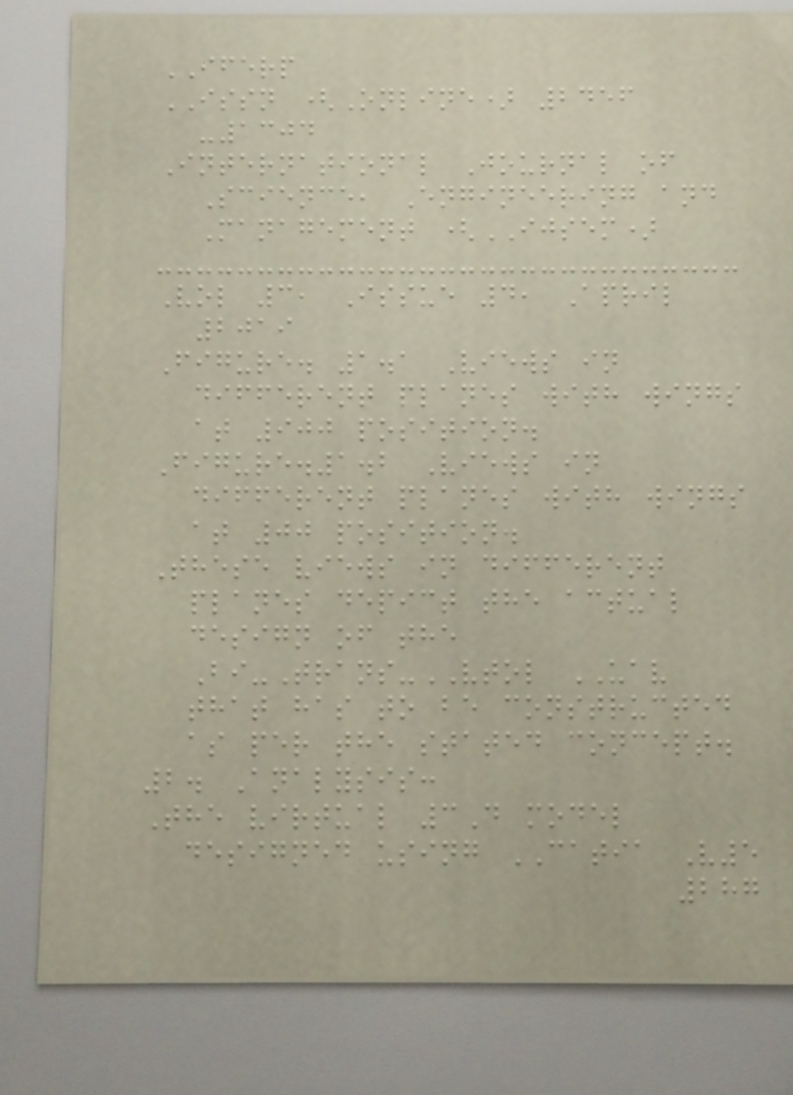IFERP
ISSN (Online) 2456
-1304
International Journal of
Science, Engineering and
Management (IJSEM)
Vol 3, Issue 4, April
2019
Figure. 1.1 Views in
different planes with wings
at 900 position.
Figure.1.2 Views in
different planes with wings
at 00 position.
These views in different
planes depict the actual
design of the
Bi-Trans-VTOL UAV
that has to be constructed
as per the stated concept.
2. Analysis:
The virtual 3D model
designed using CATIA V5
287
